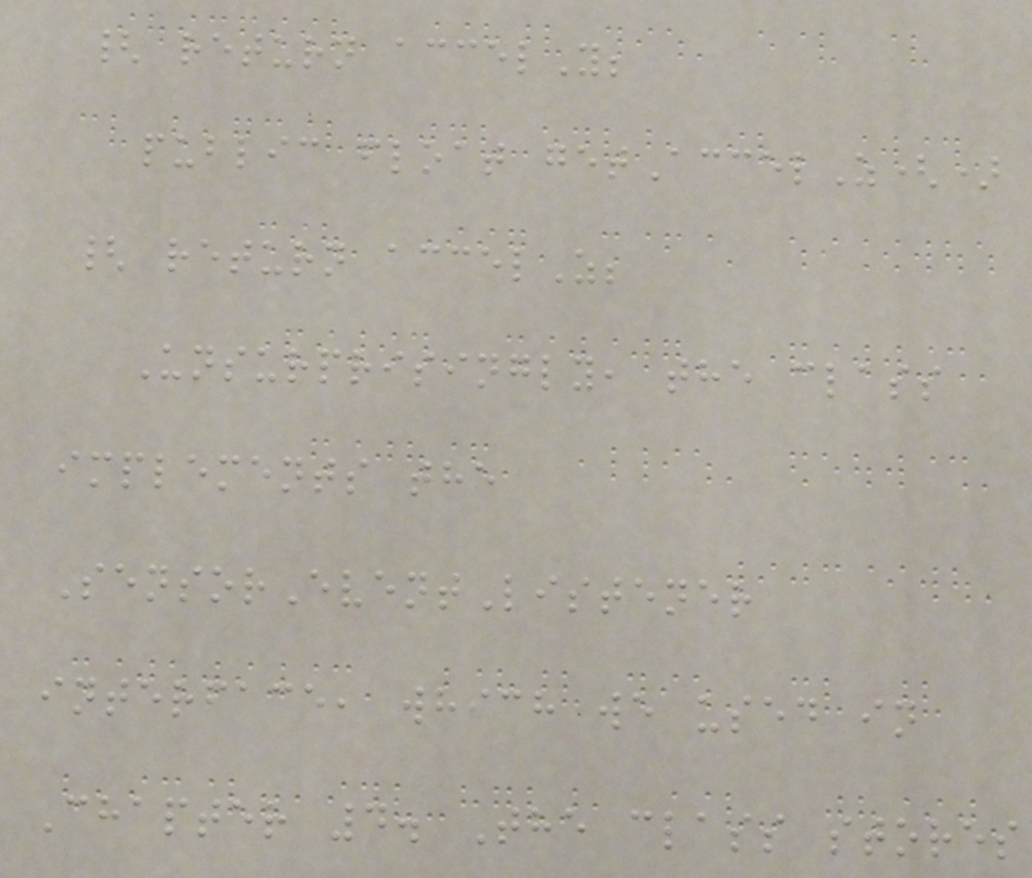{ return accelY;
public float getAccelZ()
{ return accelZ;
Unsurprisingly, the class
implements the
SensorEventListener
interface, which we used in
Chapter 4. The class stores
